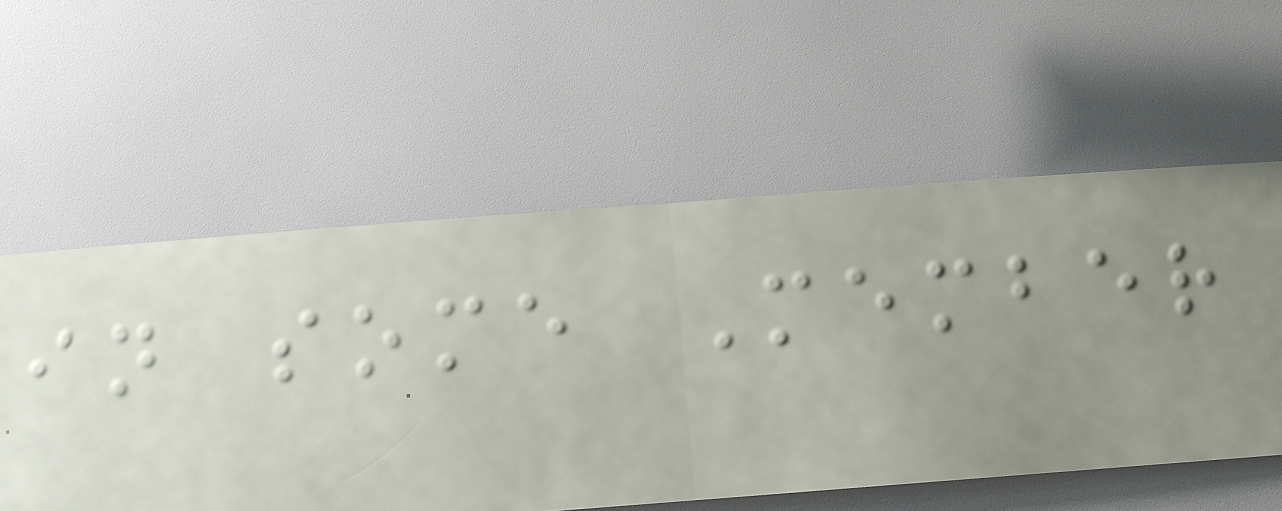in some Member
